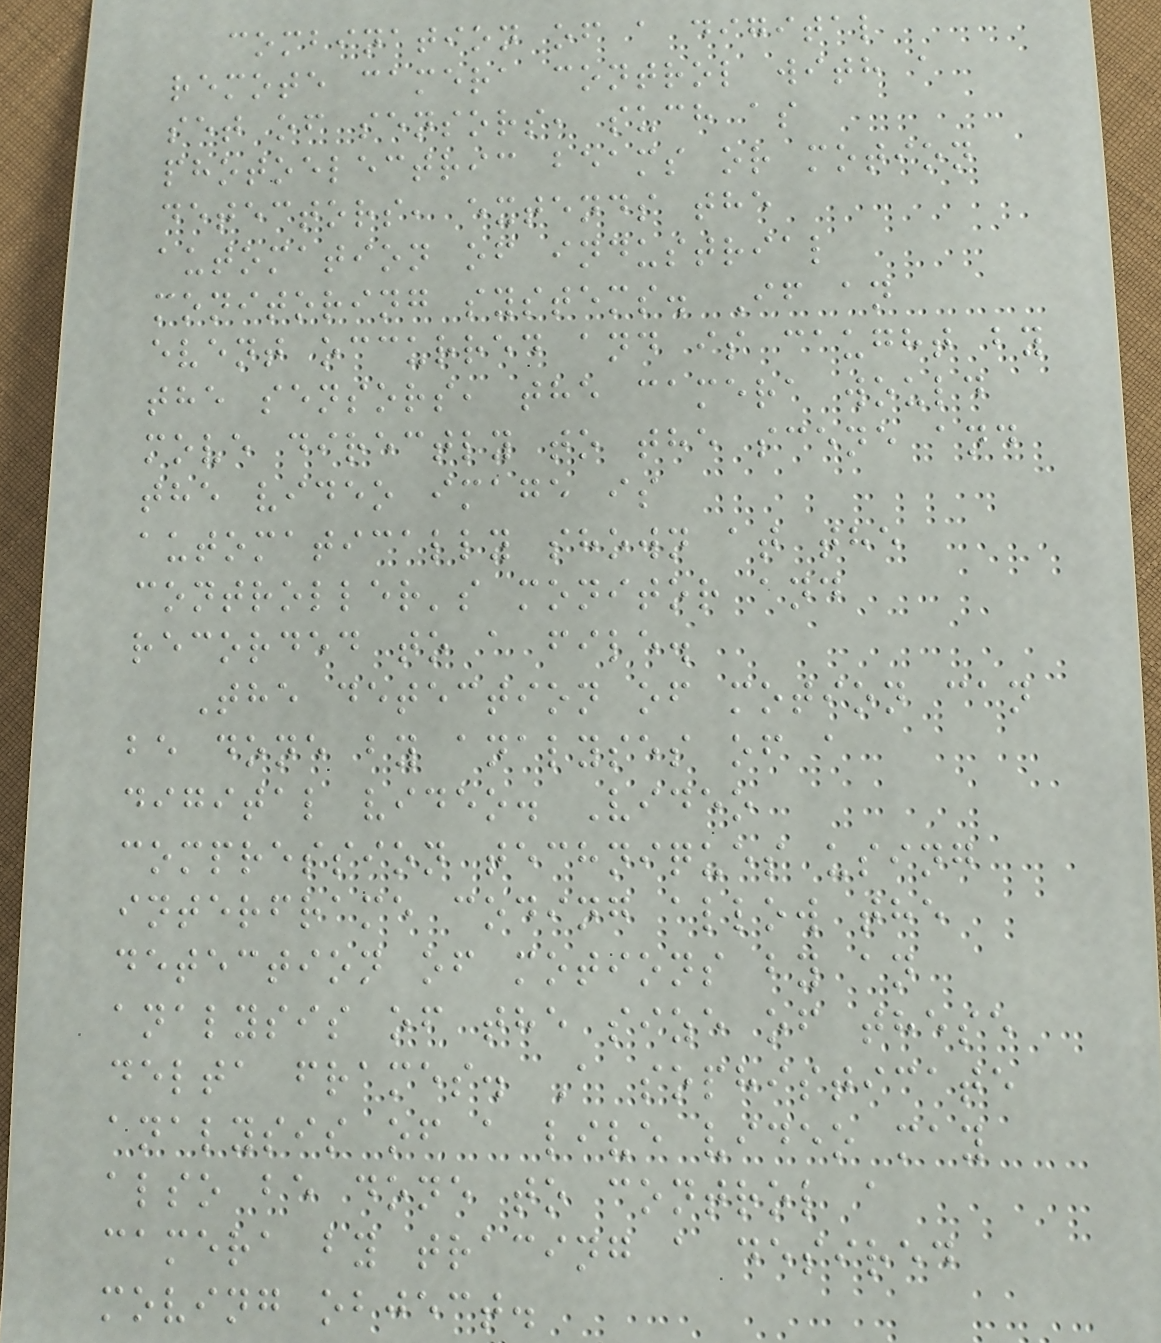combination of a digital
remote camera control with a
set of sensors, such as
photoelectric beams or motion
detectors, extends the
automation of industrial
monitoring systems. If an
event occurred and is caught by
the sensors, the camera would
move directly to the scene and
the video image is
automatically shown at the
controller's monitor and
recorded to a file.
The detection of motion can
be done by analyses of a
digital video. Video
compression techniques using
interframe coding allow the
detection of motions by an
analysis of the size of these
delta frames. A sophisticate
analysis of a live video may
also be done to control a
camera by tracing a desired
moving object.
